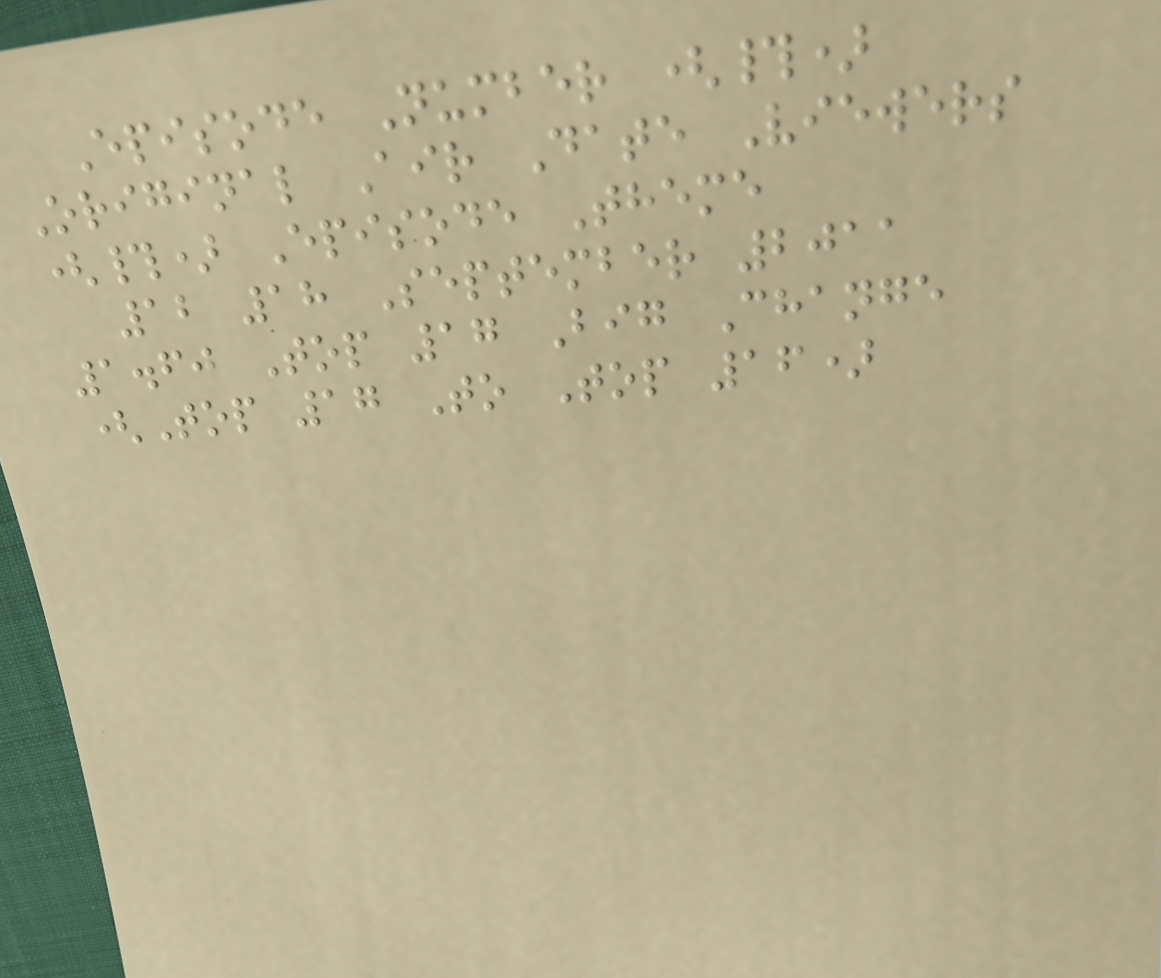Episode Number (#)
Original Air Date Viewers
(#) Episode Theme
12 18 September 2011
1.60 Top 17 Big Change
(Top 17 To Top 16)
